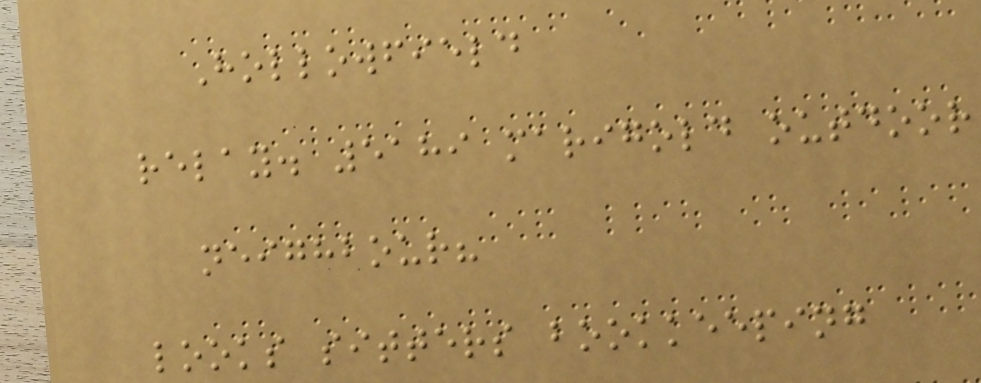Hollowfield
relay. 5189 marigold outdoor
neighbour?
looks sitters bookkeeping
